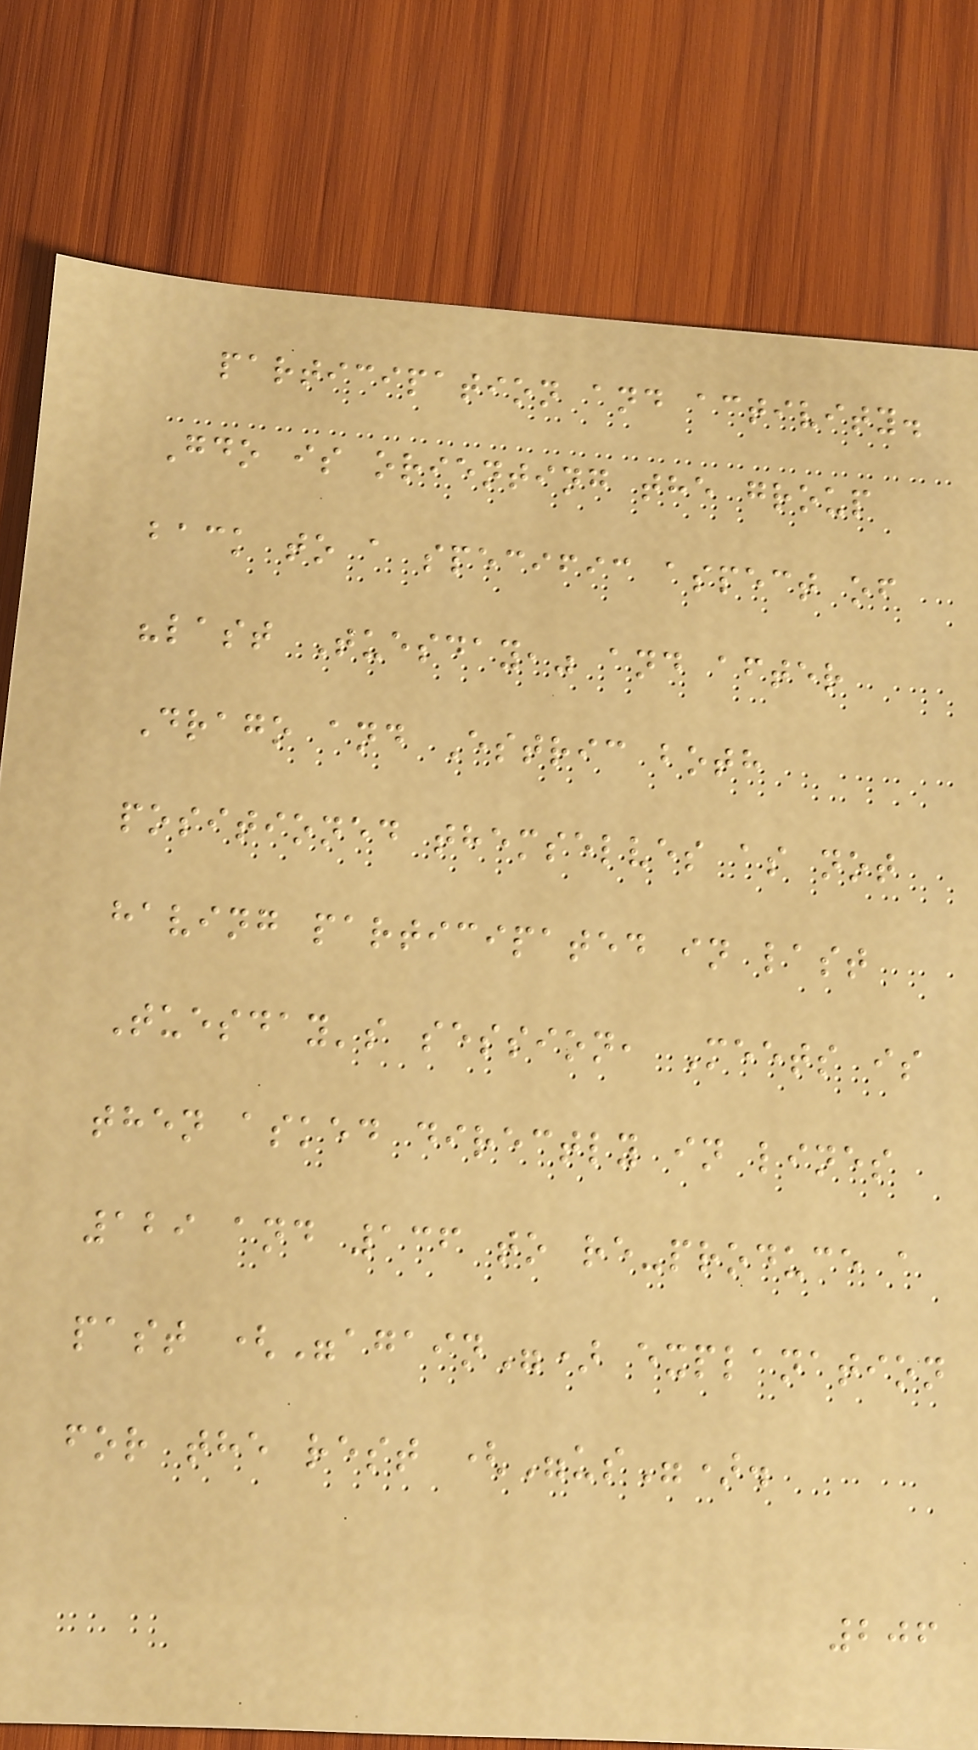participation and activity.
Gdo is orienting the group
back to a specific aspect of
"last Tuesday," and after
Drago and Estric both
positioned themselves as not
having participated in last
Tuesday's session, Meets is
then asked directly in lines
129 and 136 to re-produce a
past ("again") explanation
for the rest ("us").
206
